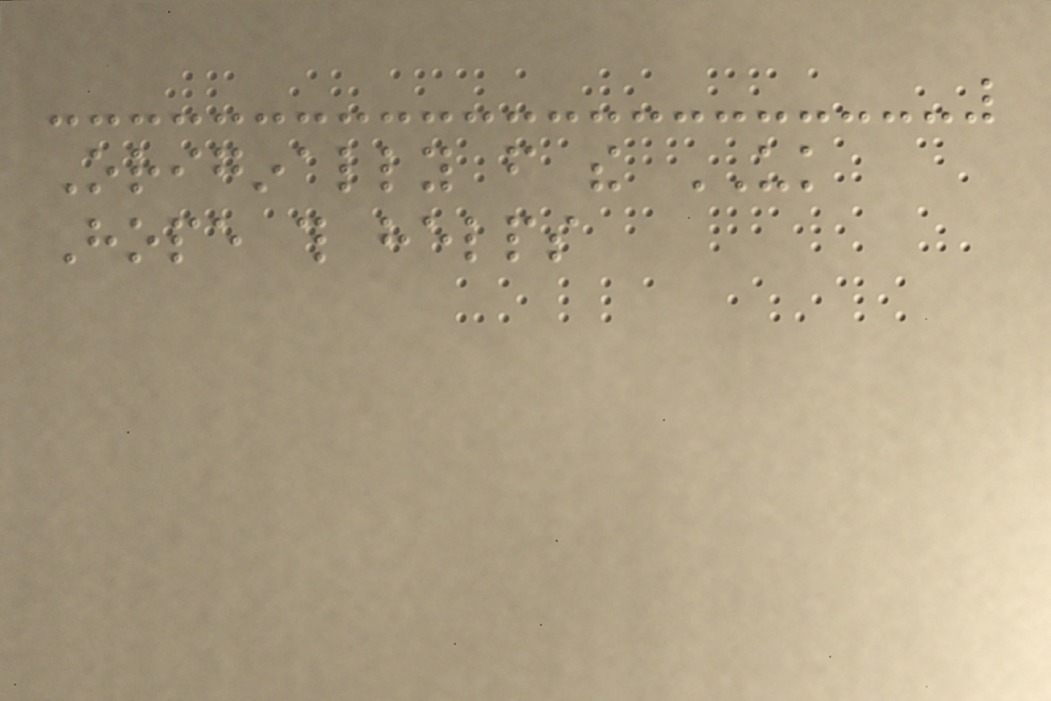Originally from the UK
Hope this helps
